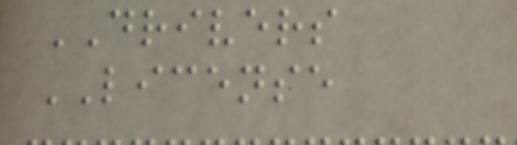DRIVERS
LICENSE
